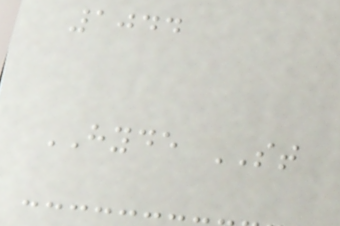1044
HYDE ST
